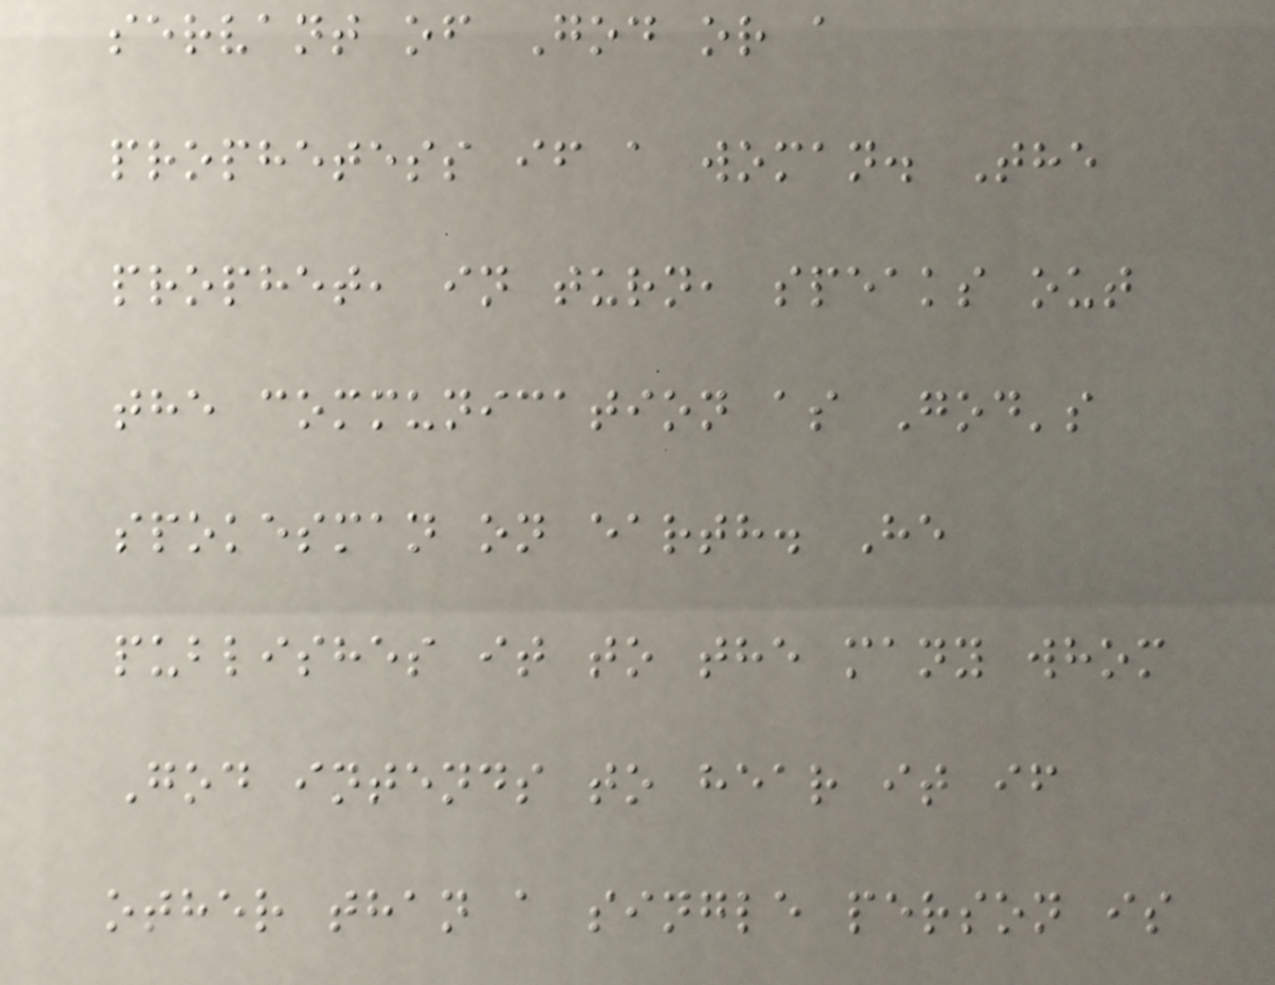servant of God or a
prophetess if a woman. The
prophet, in turn, speaks out
the communication as God's
spokesman on earth. He
publishes it to the many whom
God intends to hear it if
other than a single person is
